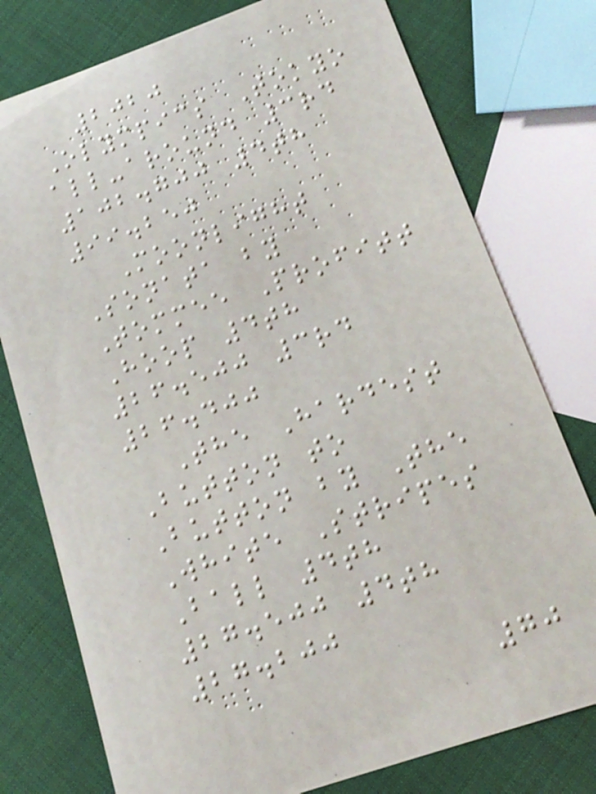2020
Olympics Tokyo
all-around 3rd
102.700 4th
99.250
Moonlight
Sonata by
Tommee Profitt
Hoop 4th
26.500 3rd
26.400
The Hardest
Button to
Button by The
White Stripes
Ball 4th
27.500 4th
27.200
70
